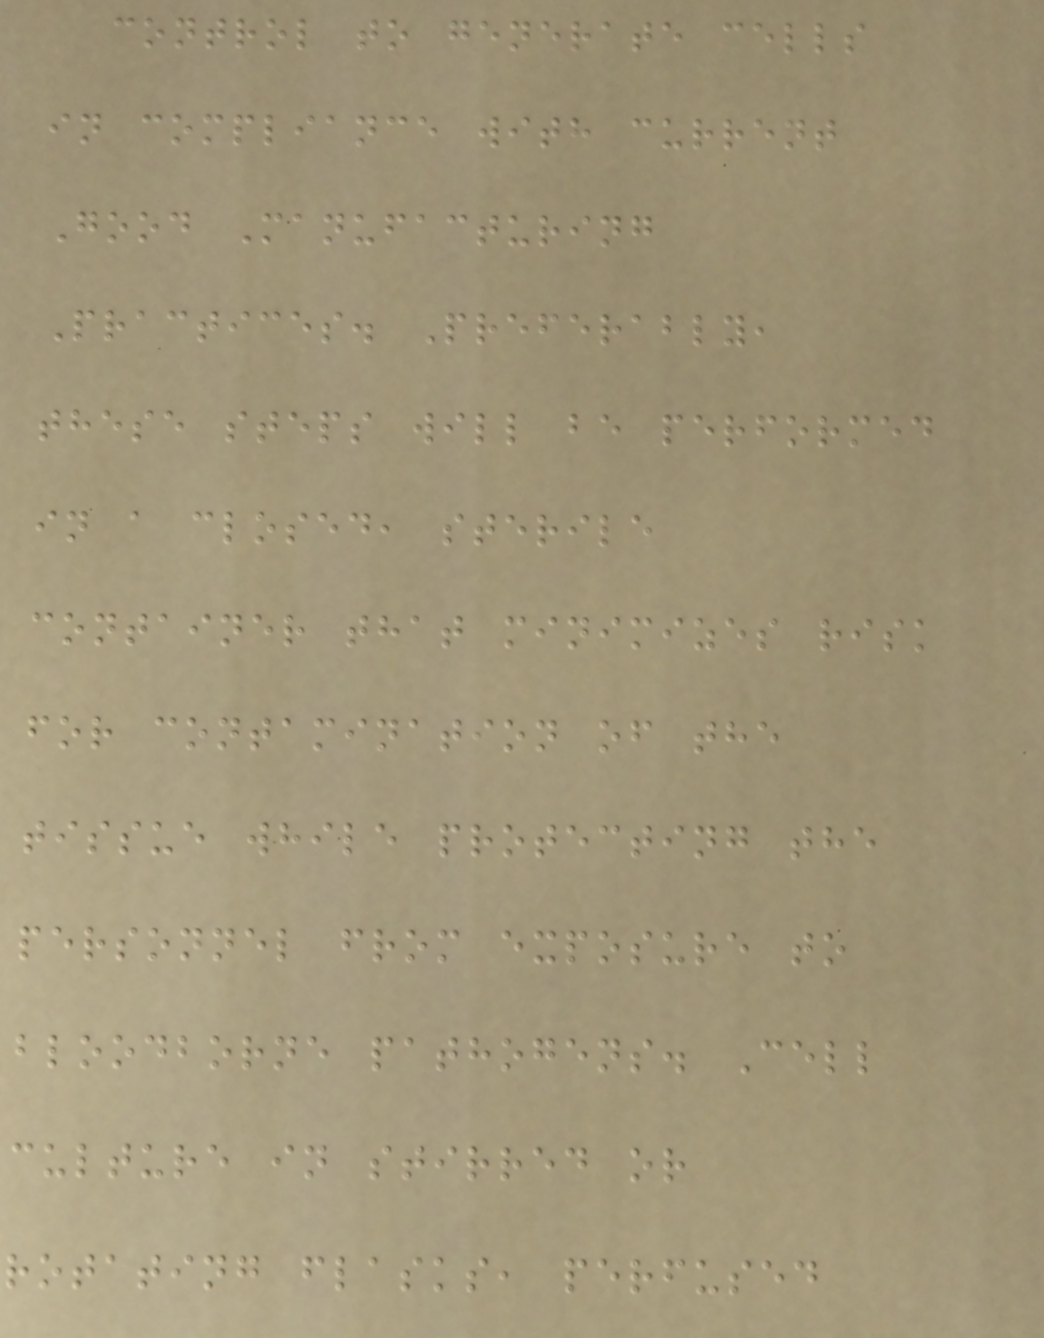control to generate cells
in compliance with current
Good Manufacturing
Practices. Preferably,
these steps will be performed
in a closed, sterile
container that minimizes risk
for contamination of the
tissue while protecting the
personnel from exposure to
bloodborne pathogens. Cell
culture in stirred or
rotating flasks, perfused
